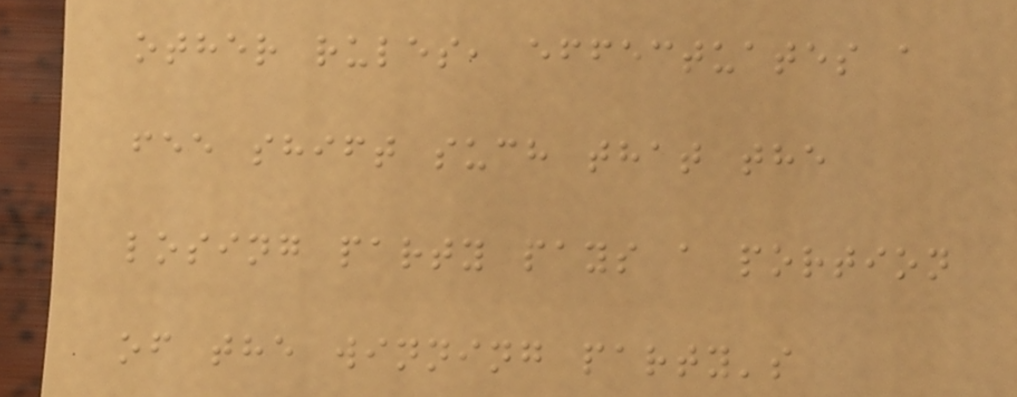other rules, effectuates a
fee shift such that the
losing party pays a portion
of the winning party's
